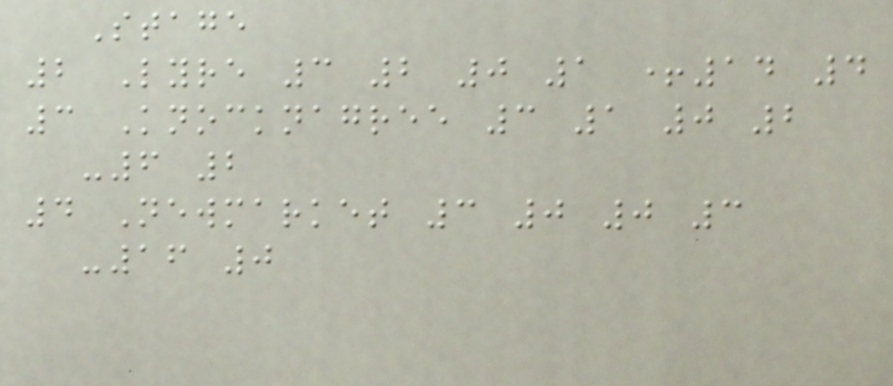Stage
2 Lyre 3 2 0 1 +14 4
3 Knocknagree 3 1 0 2
-6 2
4 Newmarket 3 0 0 3
-16 0
